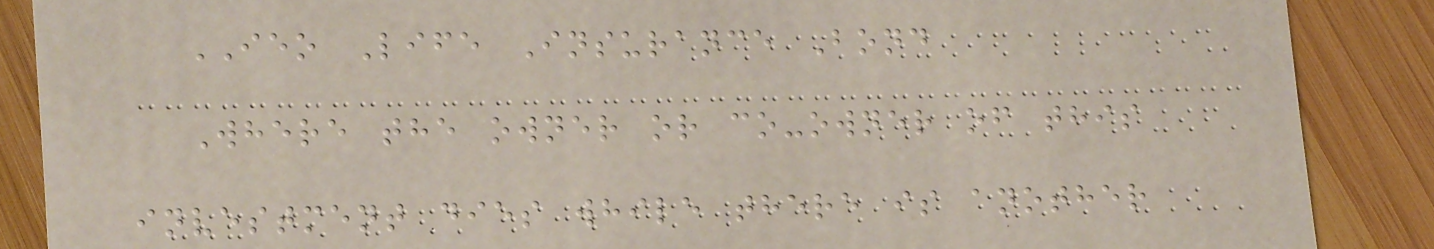IEO Life Insurance Bond
Where the owner or co-owner of this
investment dies while there is another
